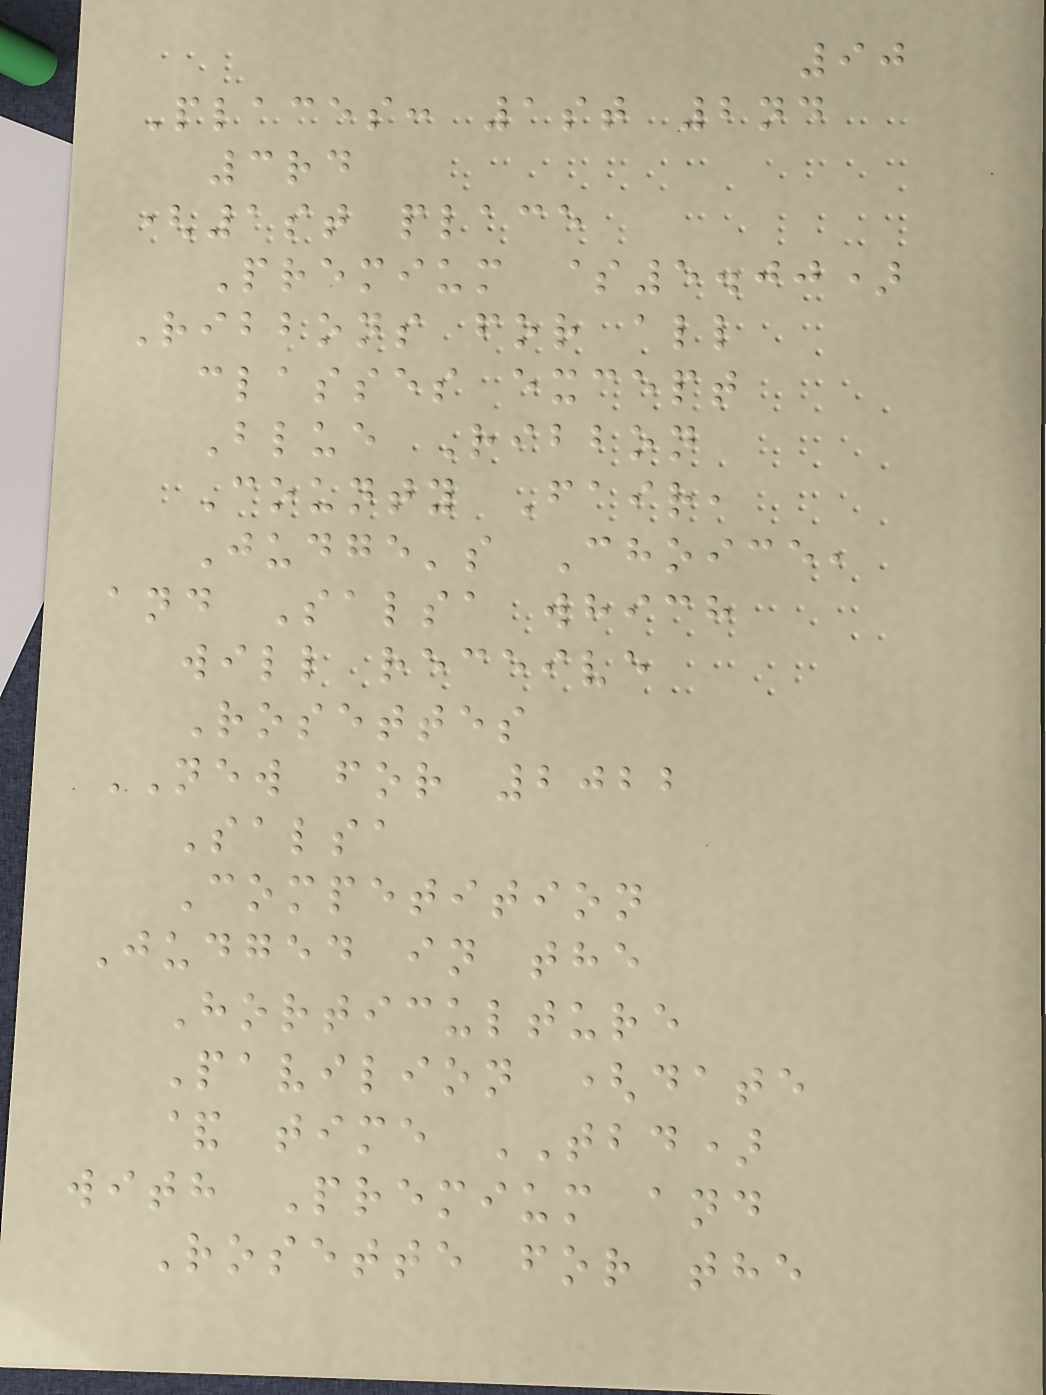90
Places: 1st 2nd
3rd
(1st place
Premium $5.00)
Ribbons for all
classes except
Blue Ribbon
County Fair,
Judge's Choice,
and Salsa which
will receive
Rosettes
NEW for 2022
Salsa
Competition
Judged in the
Horticulture
Pavilion (date
& time TBD)
with Premium and
Rosette for the
